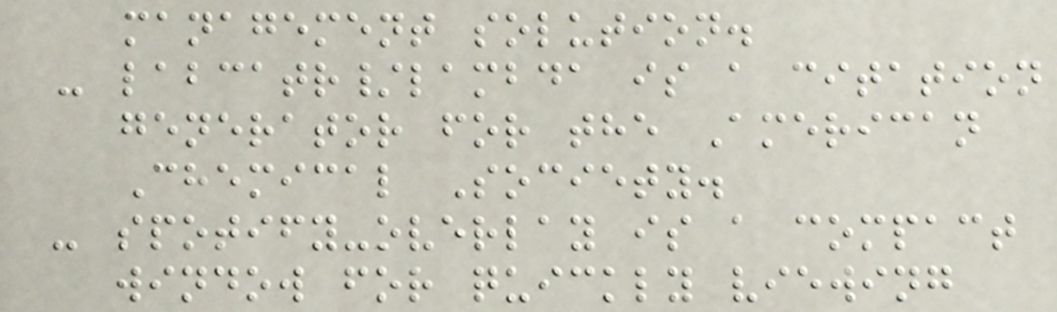management solution.
- labcatr/lambda is a citation
generator for the American
Chemical Society.
- spotify-overlay is a compact
window for quickly viewing
